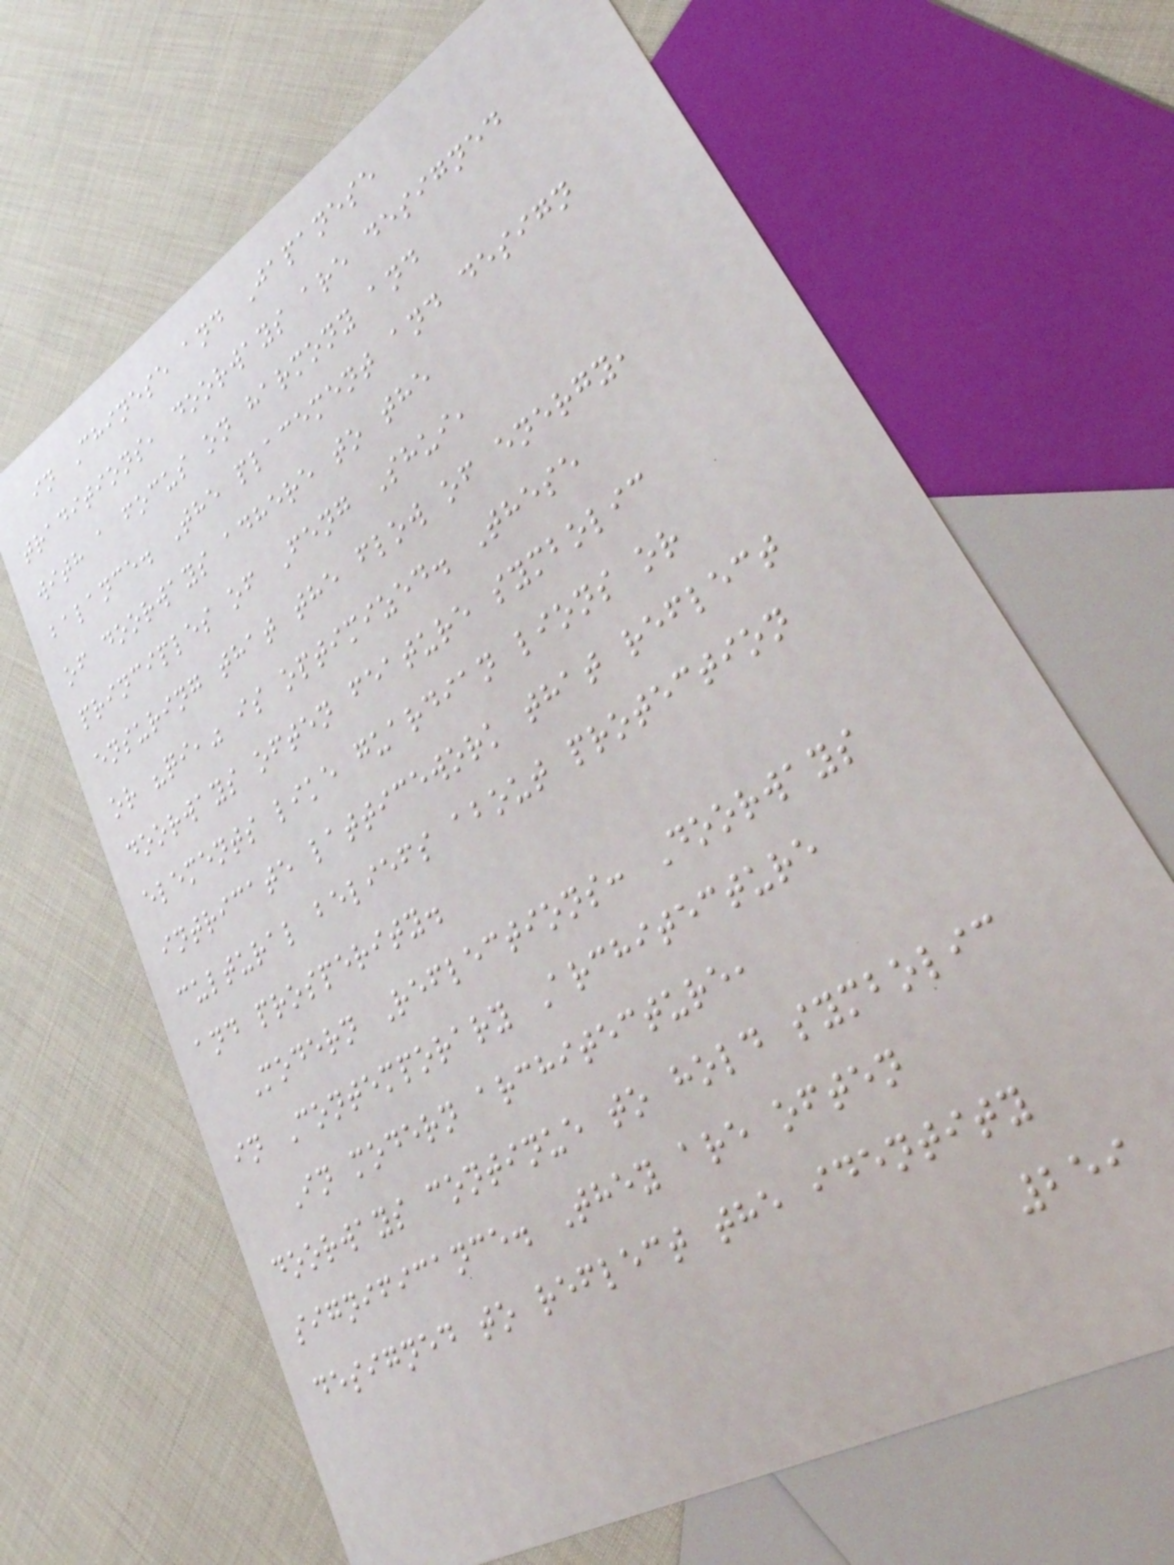in Chinese and Japanese
traditions, doorways are designed
with a focus on harmony and
balance. The placement and design
of doorways adhere to the
principles of Feng Shui,
ensuring that the flow of energy,
or "qi," is optimized. These
doorways often feature symbolic
elements like guardian lions or
intricate latticework that reflect
cultural beliefs about protection
and prosperity.
Modern Reflections: Doorways
in Contemporary Architecture
In modern architecture,
doorways continue to hold symbolic
significance. They are often
designed to reflect the identity
259
